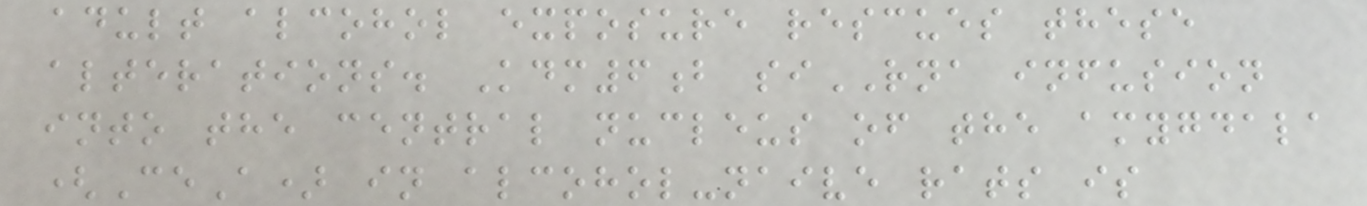adult alcohol exposure rescues these
alterations. Kdm6b siRNA infusion
into the central nucleus of the amygdala
(CeA) in alcohol-naive rats is
